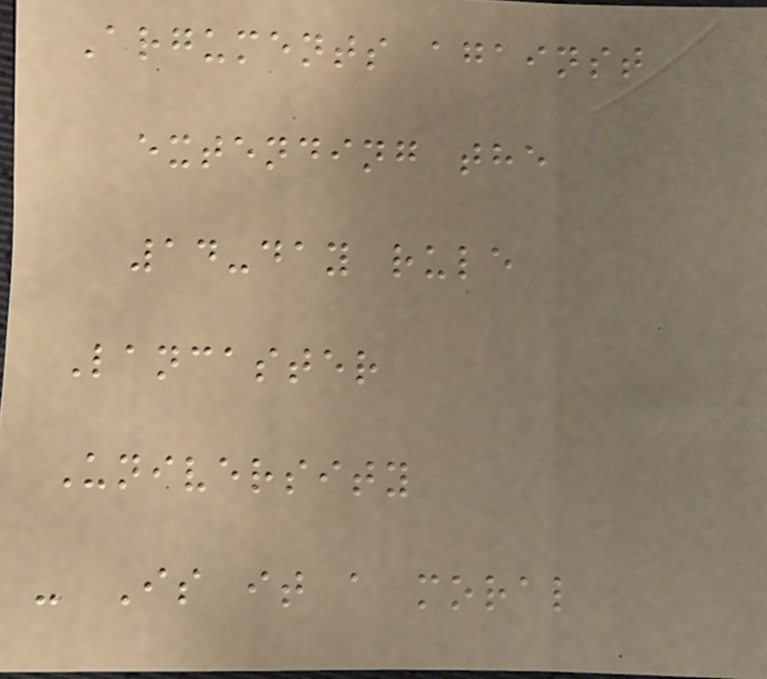Arguments against
extending the
14-day rule
Lancaster
University
- Is it a moral
